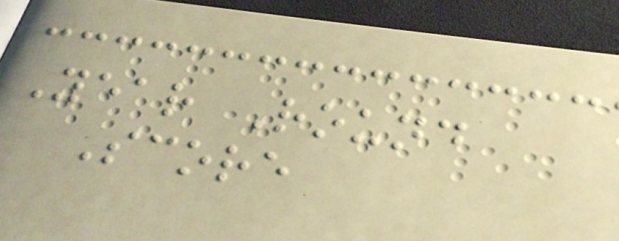Year Round
Score
